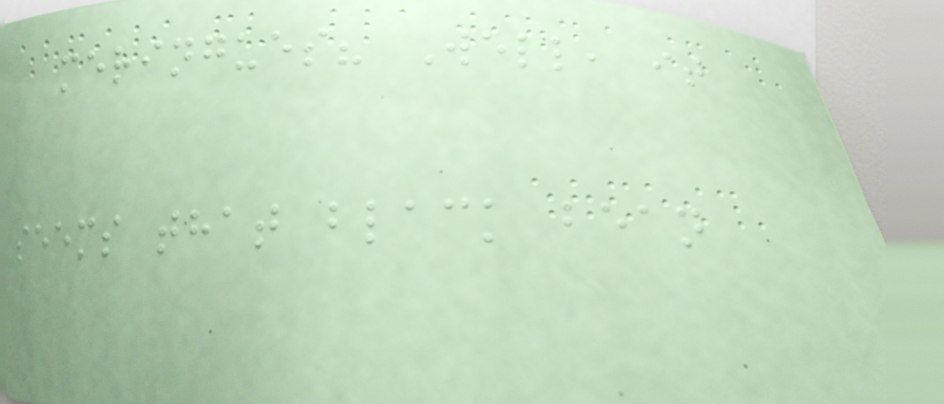meringues? Well, it
seems that black bean
